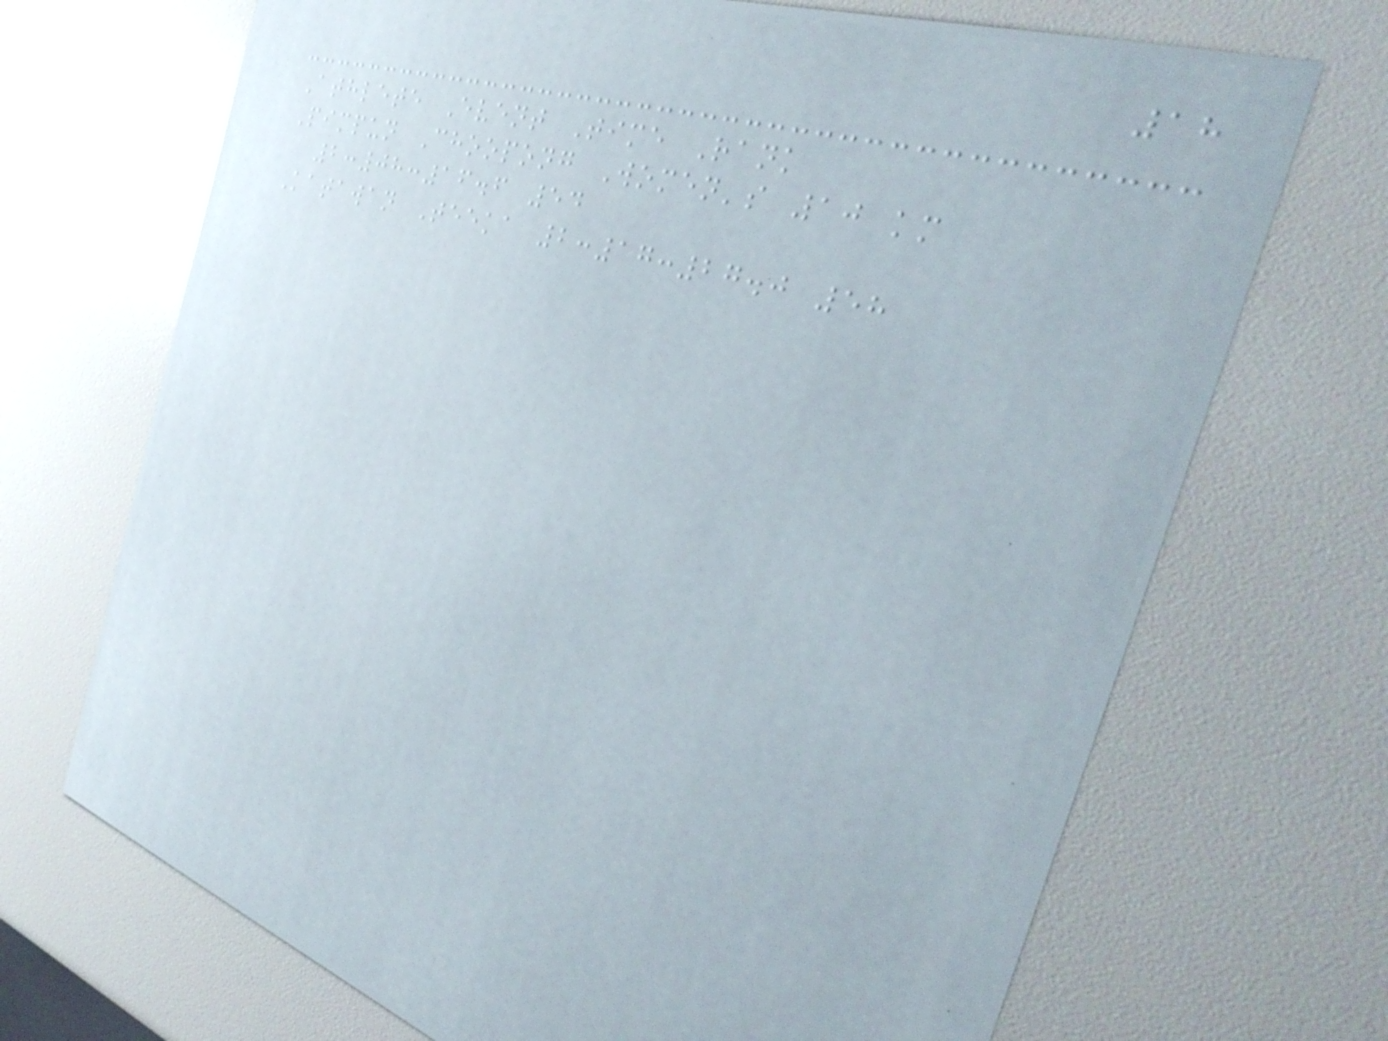18
Athlete Event Time Rank
Pimpun Choopong Women's 10 km
2:08:16.6 54
Katawan Teeka 2:17:27.0 58
